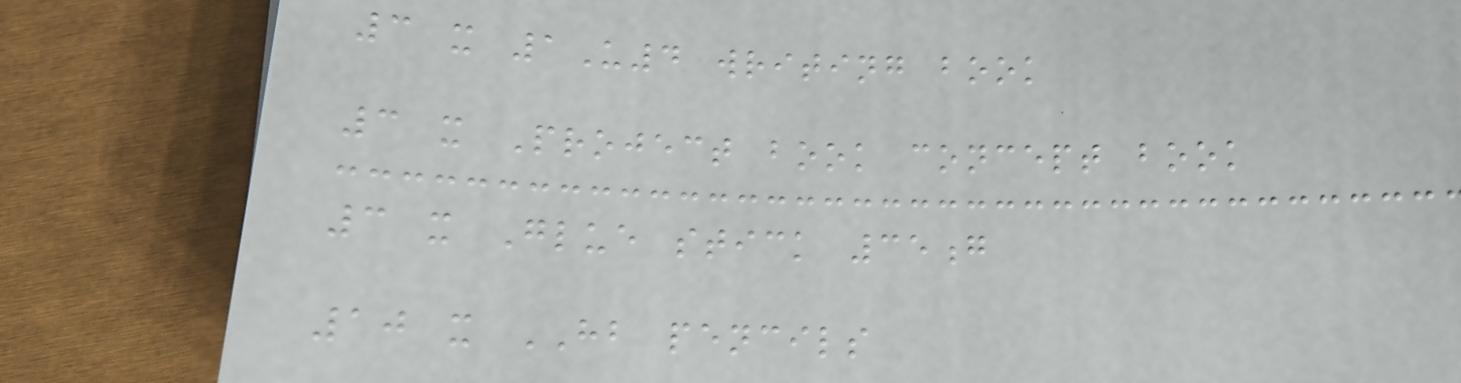3 x 1U4 writing book
3 x Project book concept book
3 x Glue stick 35g
10 x HB pencils
